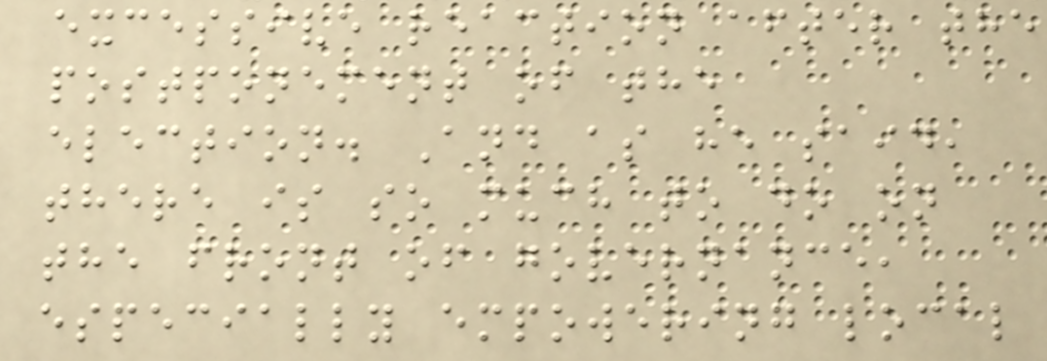excessive reaction after the
postponement of the
election. And as he said,
there is so much to do on
the front of governance,
especially empowering local
